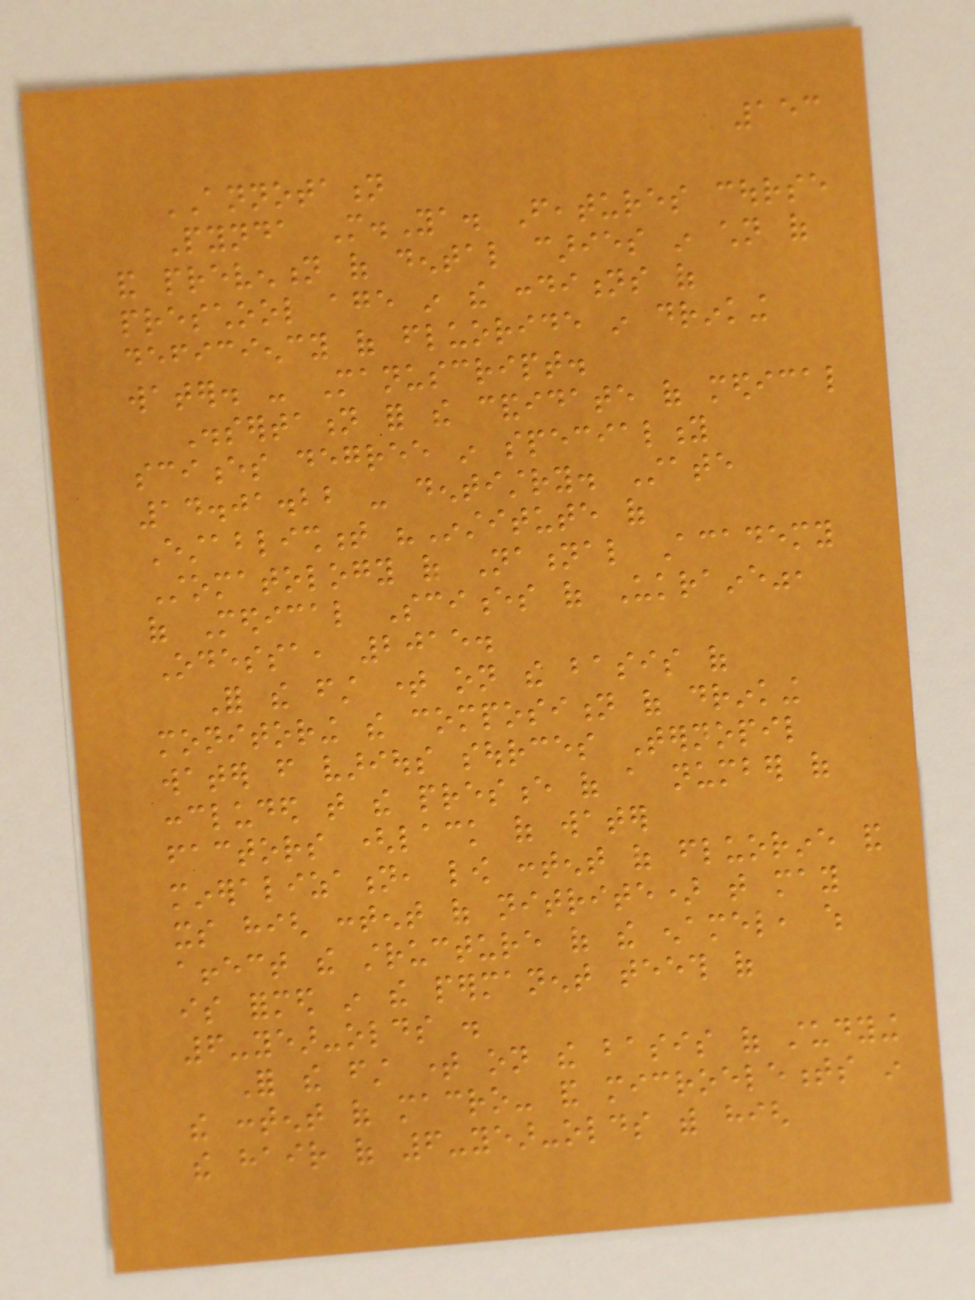153
ANNOTATION
Pynda M.Ya. Features course
and prevention of dental caries in children of
preschool age in the conditions of
deficiency of fluoride in drinking
water. - Manuscript.
Dissertation for the candidate of medical
sciences degree in speciality
14.01.22 - dentistry. State
Establishment "Institute of
Stomatology of National Academy
of Medical Sciences of Ukraine",
Odessa, 2015.
For the first time on the basis of
monitoring the composition of drinking
water from various sources Ternopil
concluded that the presence of a number of
factors (lack of water
mineralization, low content of fluorine and
its high content of nitrite) that may
affect the structure of the enamel, which
is formed in the permanent teeth of
6-year-olds .
For the first time on the basis of studying
the content of macro- and microelements in
the hair of 6-year-olds with high
